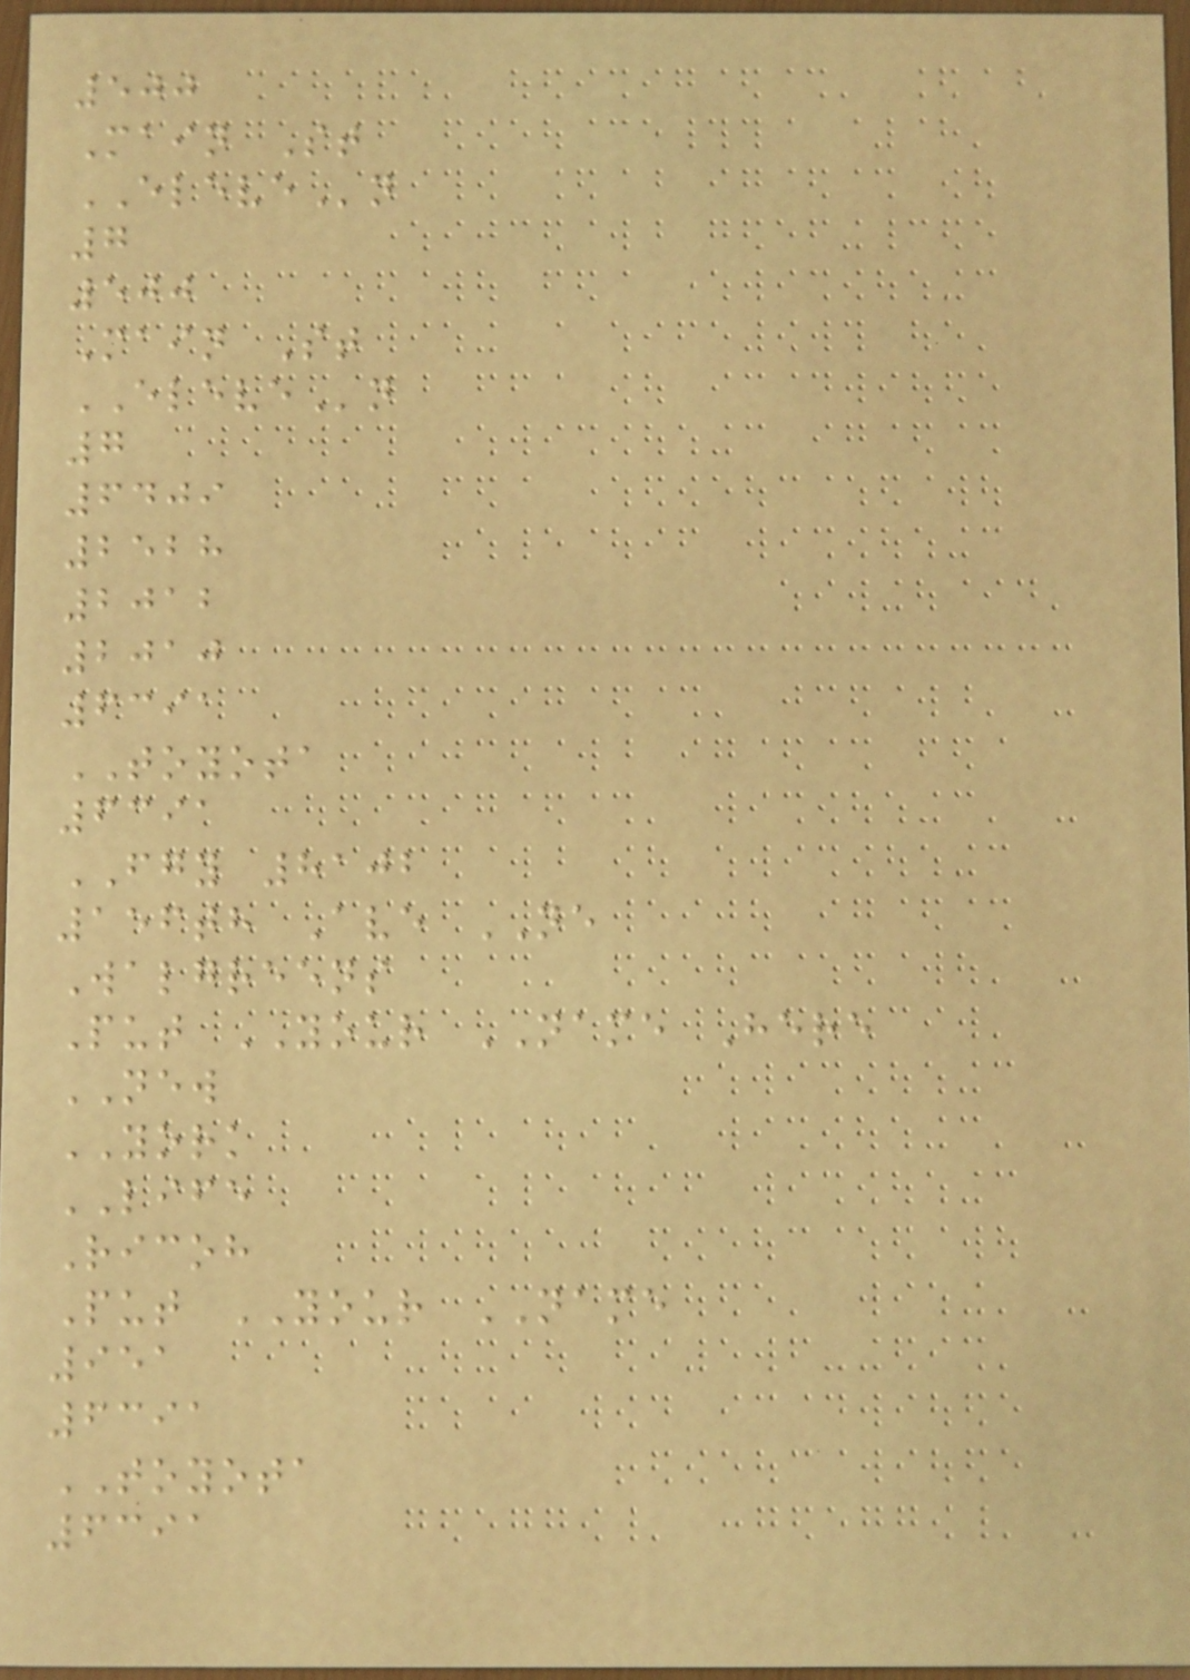500
Main St
ELEVEn
7
500
Main St
ELEVEn
7
6409
2528
2012
2010
6391
TOYOTA
6391
FGY 8102
156th Ave NE
Walgreens
Put YOUR NAME Here
NEW
YORK
LIFE
Ricoh
Put YOUR NAME
951
6391
TOYOTA
6391
